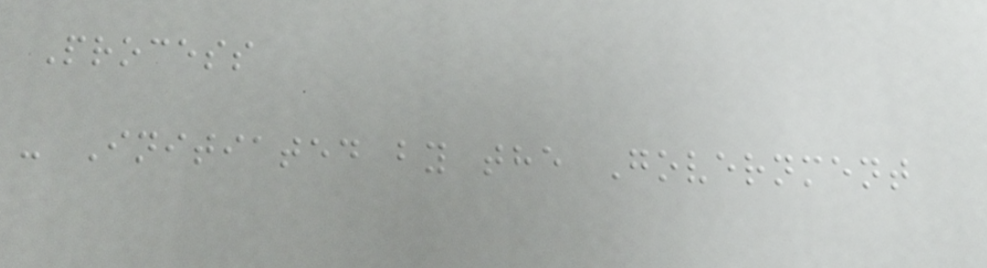Process
- Initiated by the Government
